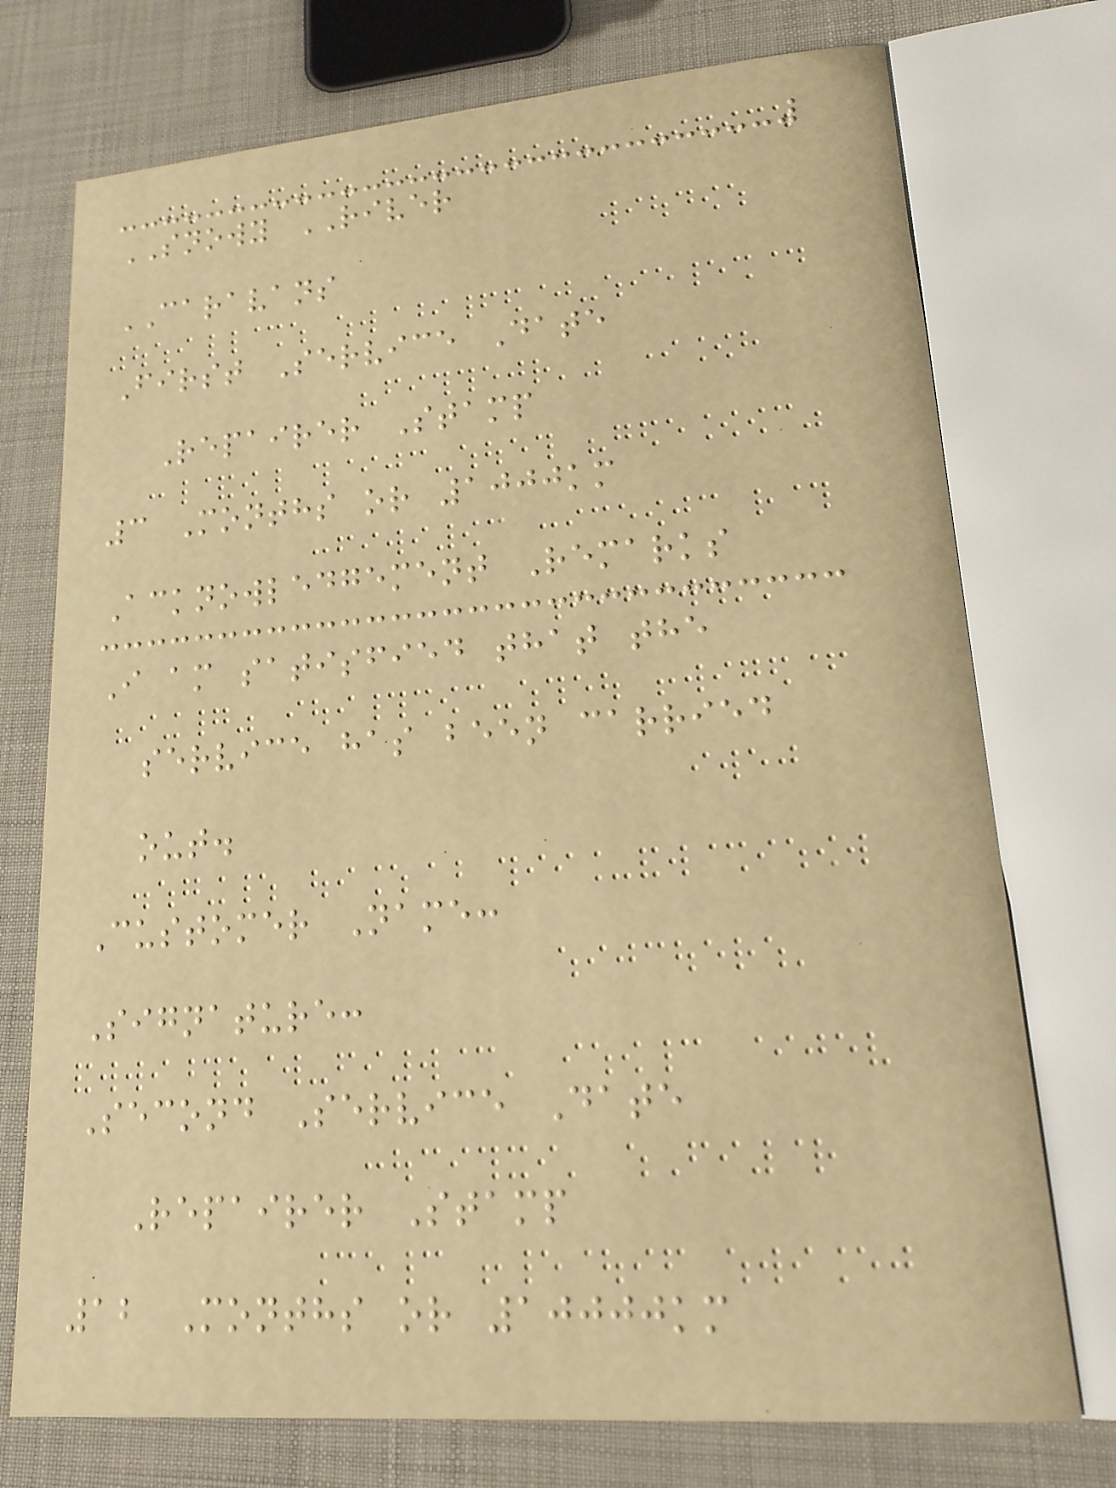SNOWY RIVER
CARAVANS
First Service Date
Repairer Stamp
3 Months or 1000km
Acknowledgement Remarks
I am satisfied that the
service has been carried
out.
Customer Name:
Signature:
Second Service Date
Repairer Stamp
12 Months or 10000km
